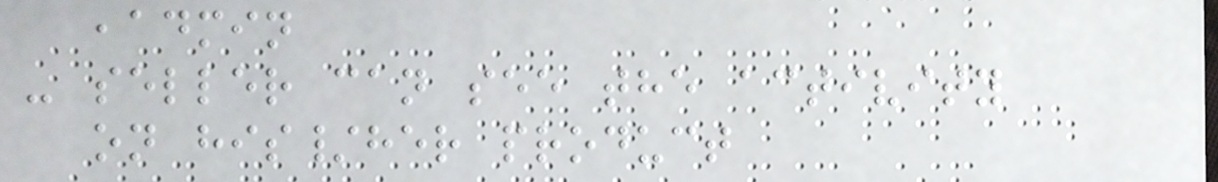,admin
- seller can see the activity
on his/her product
